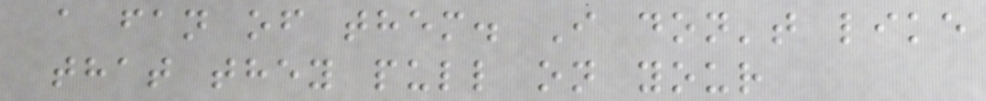a fan of them. I don't like
that they pull on your
